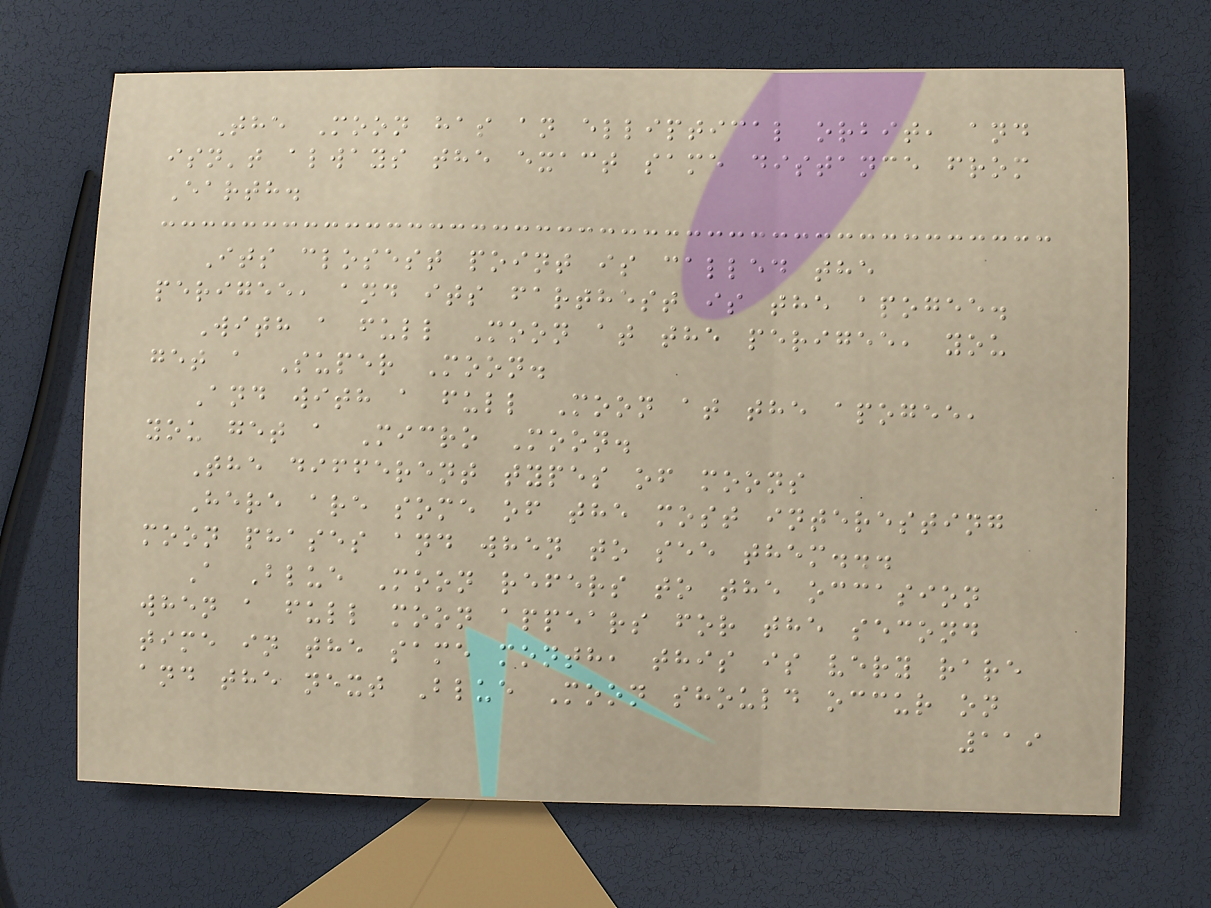The Moon has an elliptical orbit, and
isn't always the exact same distance from
Earth.
Its closest point is called the
perigee, and its farthest is the apogee.
With a full Moon at the perigee, you
get a Super Moon.
And with a full Moon at the apogee,
you get a Micro Moon.
The different types of moons
Here are some of the most interesting
moon phases and when to see them...
A Blue Moon refers to the occasion
when a full moon appears for the second
time in the same month, this is very rare
and the next Blue Moon should occur on
119
